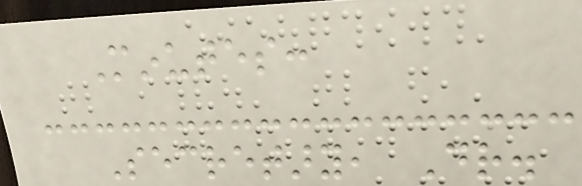Minutes:
Secretary, Dr.
